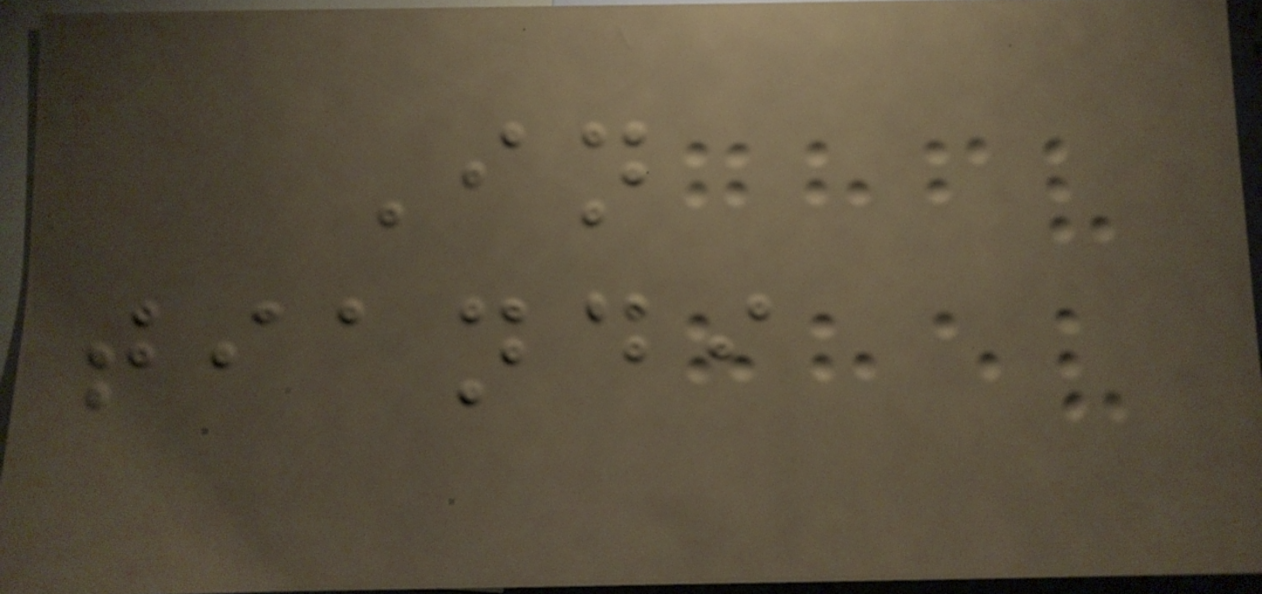In
tiandi
